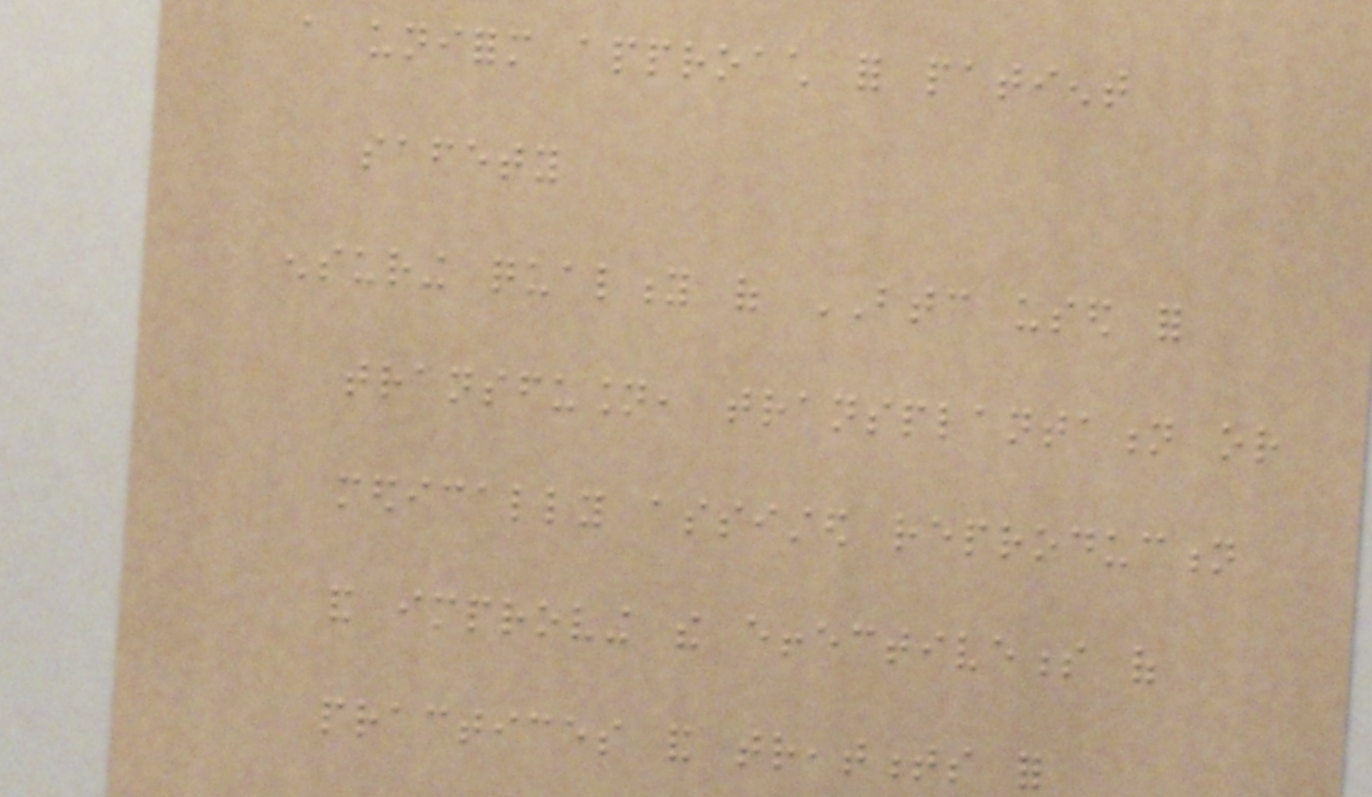a uniform approach for patient
safety
ensuring quality of BTC used for
transfusion, transplantation or
medically assisted reproduction
and improving the effectiveness of
practices and treatments for
